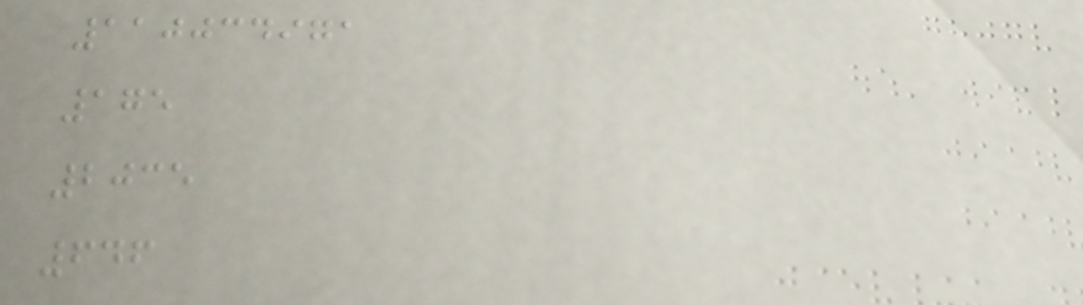110034971
175
2035
646
